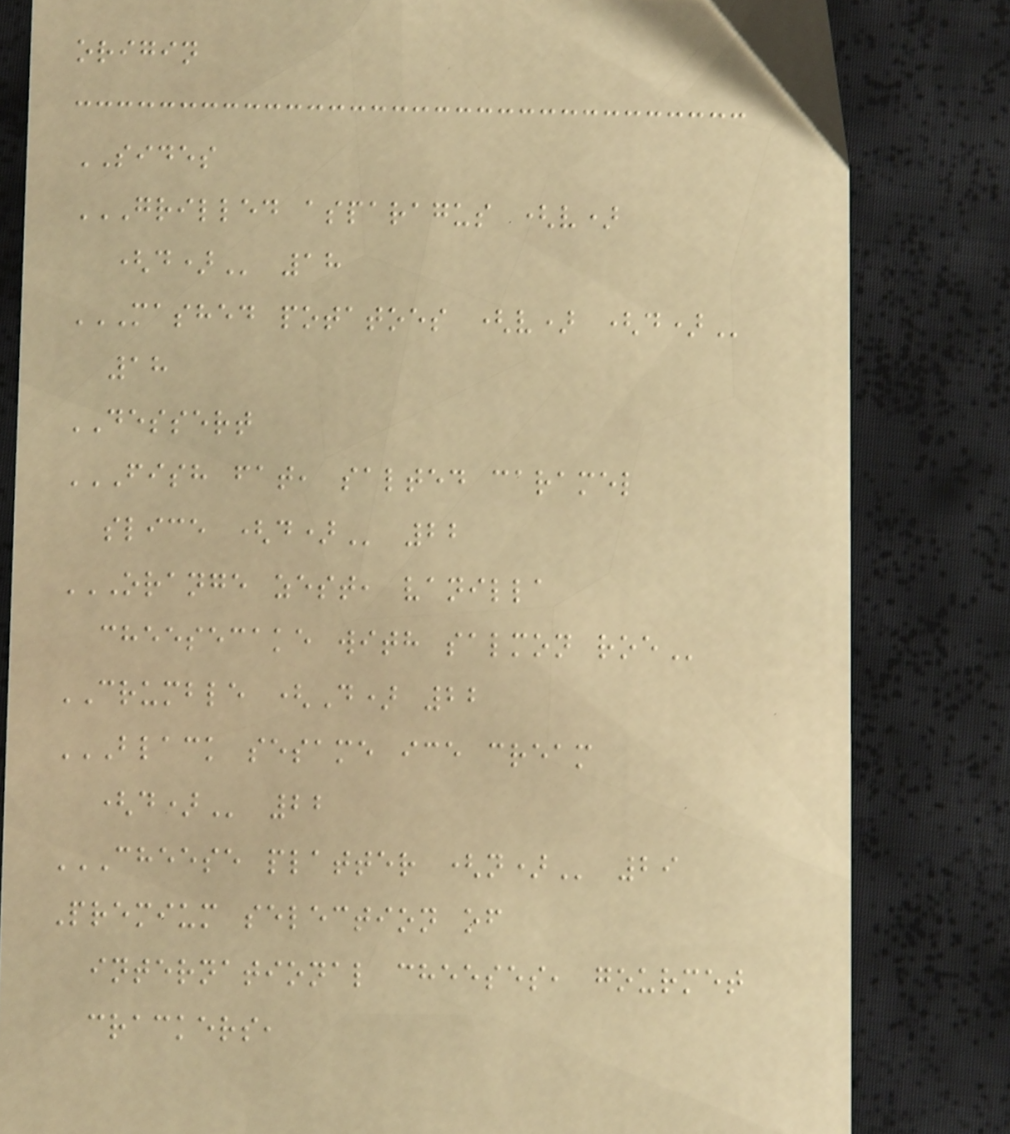origin
SIDES
GRILLED ASPARAGUS (V)
(D) 18
MASHED POTATOES (V) (D)
18
DESSERT
FISH FAT, SALTED CARAMEL
SLICE (D) 22
ORANGE ZEST, VANILLA
CHEESECAKE WITH SALMON ROE
CRUMBLE (D) 22
BLACK SESAME ICE CREAM
(D) 22
CHEESE PLATTER (N) 29
Premium selection of
international cheeses, gourmet
crackers,
